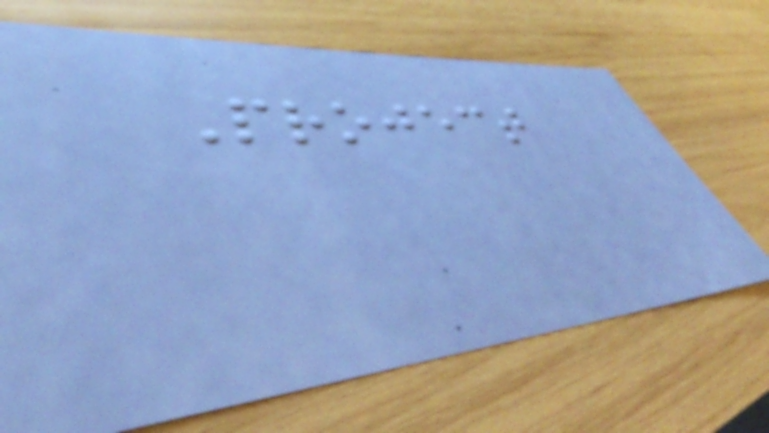Project
